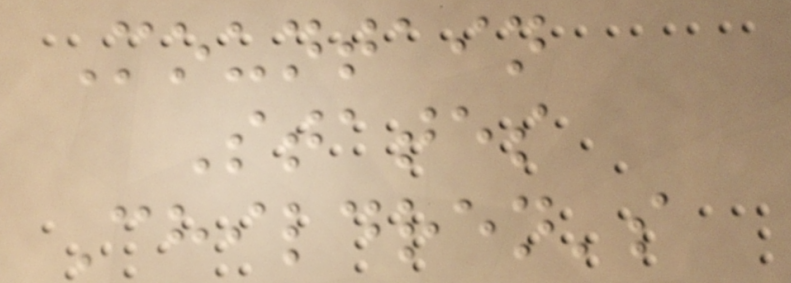Mountain
States
Children's
